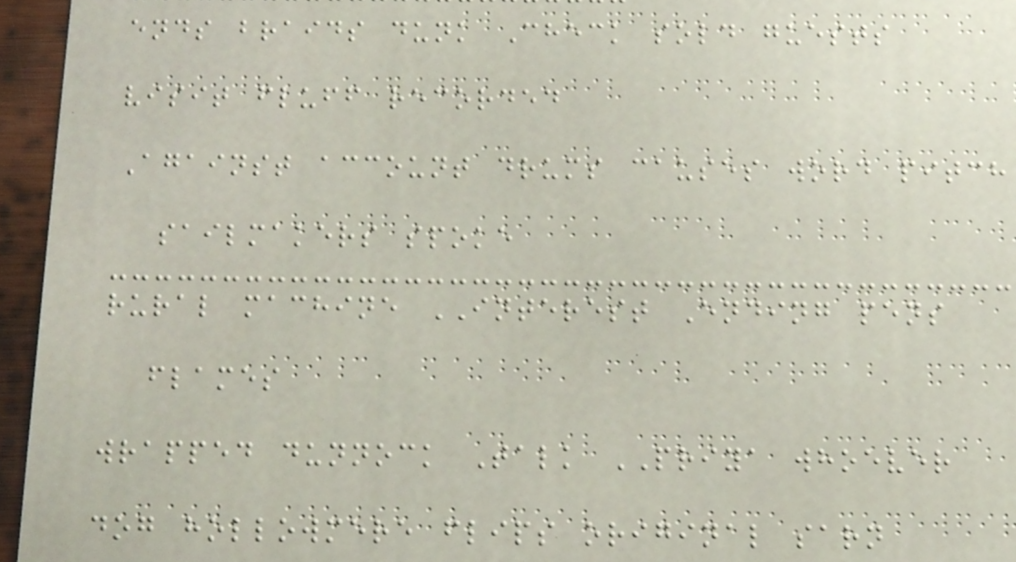ends braids dunk Check sold guests
visit fluff recorded
Against account drums causes word pitch
sailmakers spoke
rural machine INTEREST Ending pens
flames
wrapped dunnock Talk PRIYA whoever
dog hollowmere flips original sarn
